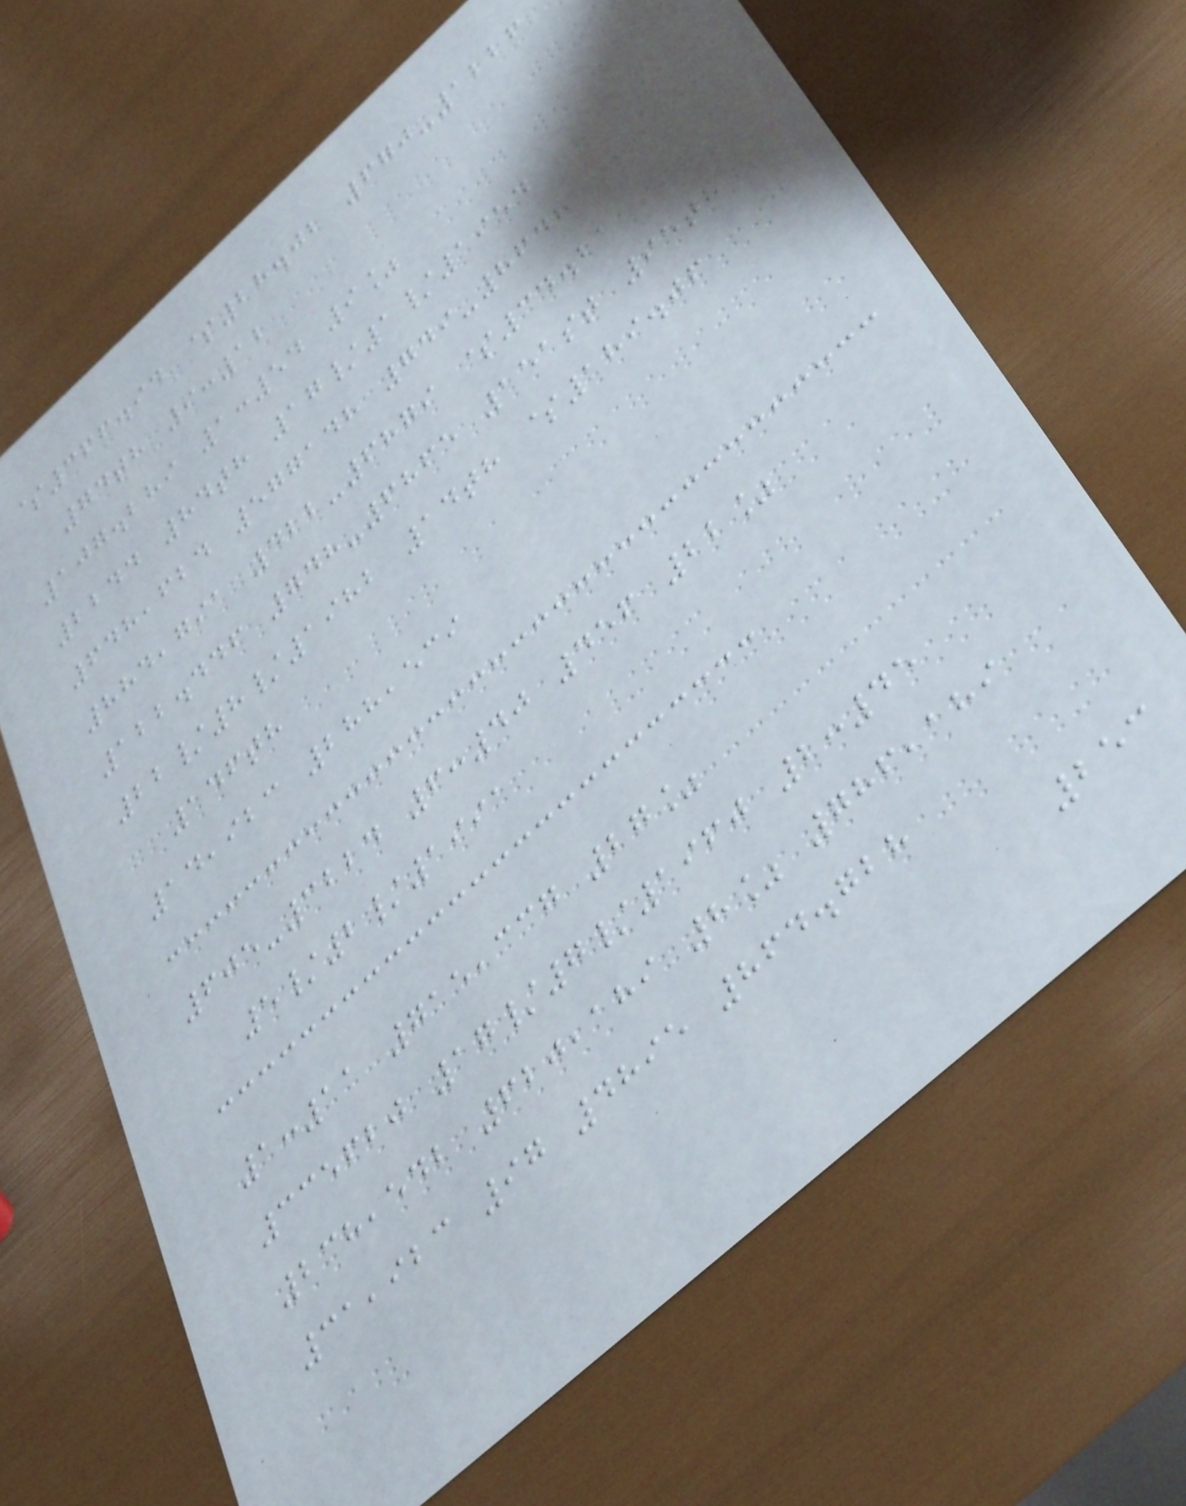$366.94 $28.02 670-1226
74th 9:12
107.289 1:54 9%
2244 84th 17/1/1954
648,624 577148 749-8648
884,791 422-6879 $34.21
122.446 748-6865 151st 95th
22/8/1982 14th $189.06
146th
14,923 288,539
605-3224 6:40 456 22%
5/2/1991
1:11 715,337 27%
335620 17/7/1960 2:45
238,542 620,189 8% 786,189
31,923 97 4895 864.728
253
